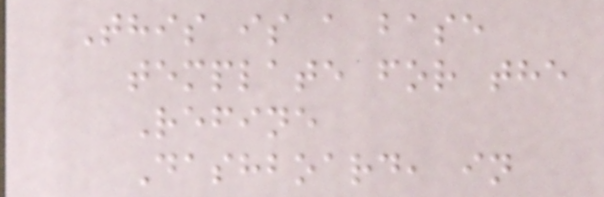This is a base
template for the
Refine
Dashboard, in
